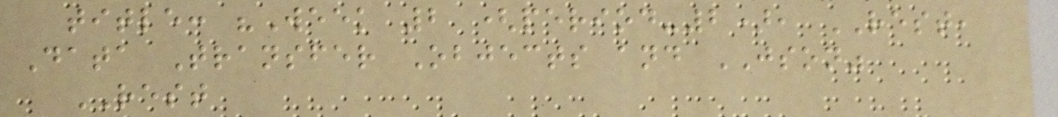title: "Week 2 (period-2), REST,
Data Transfer Objects and JSON"
REST
